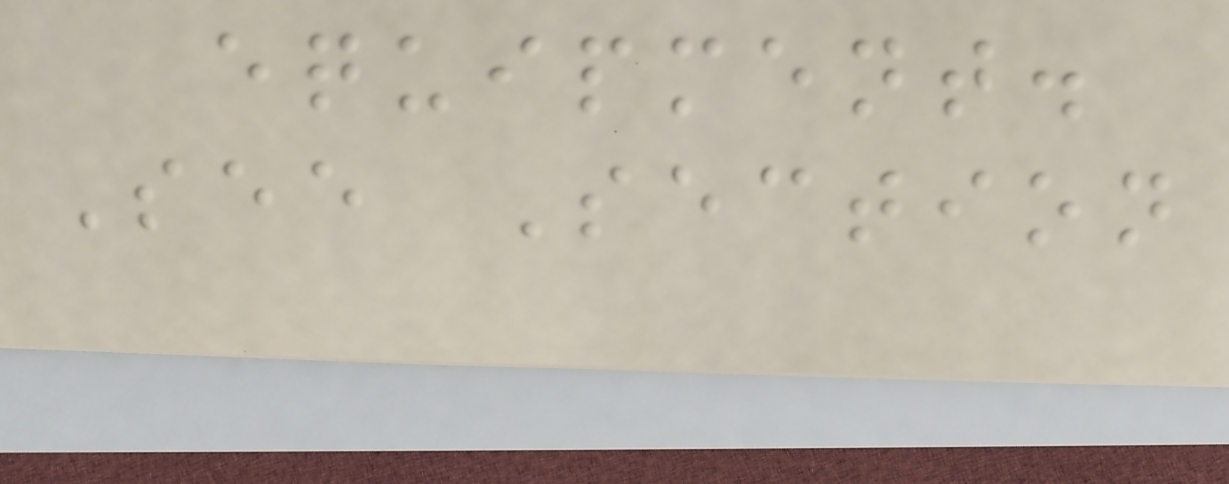equipment.
See Section
